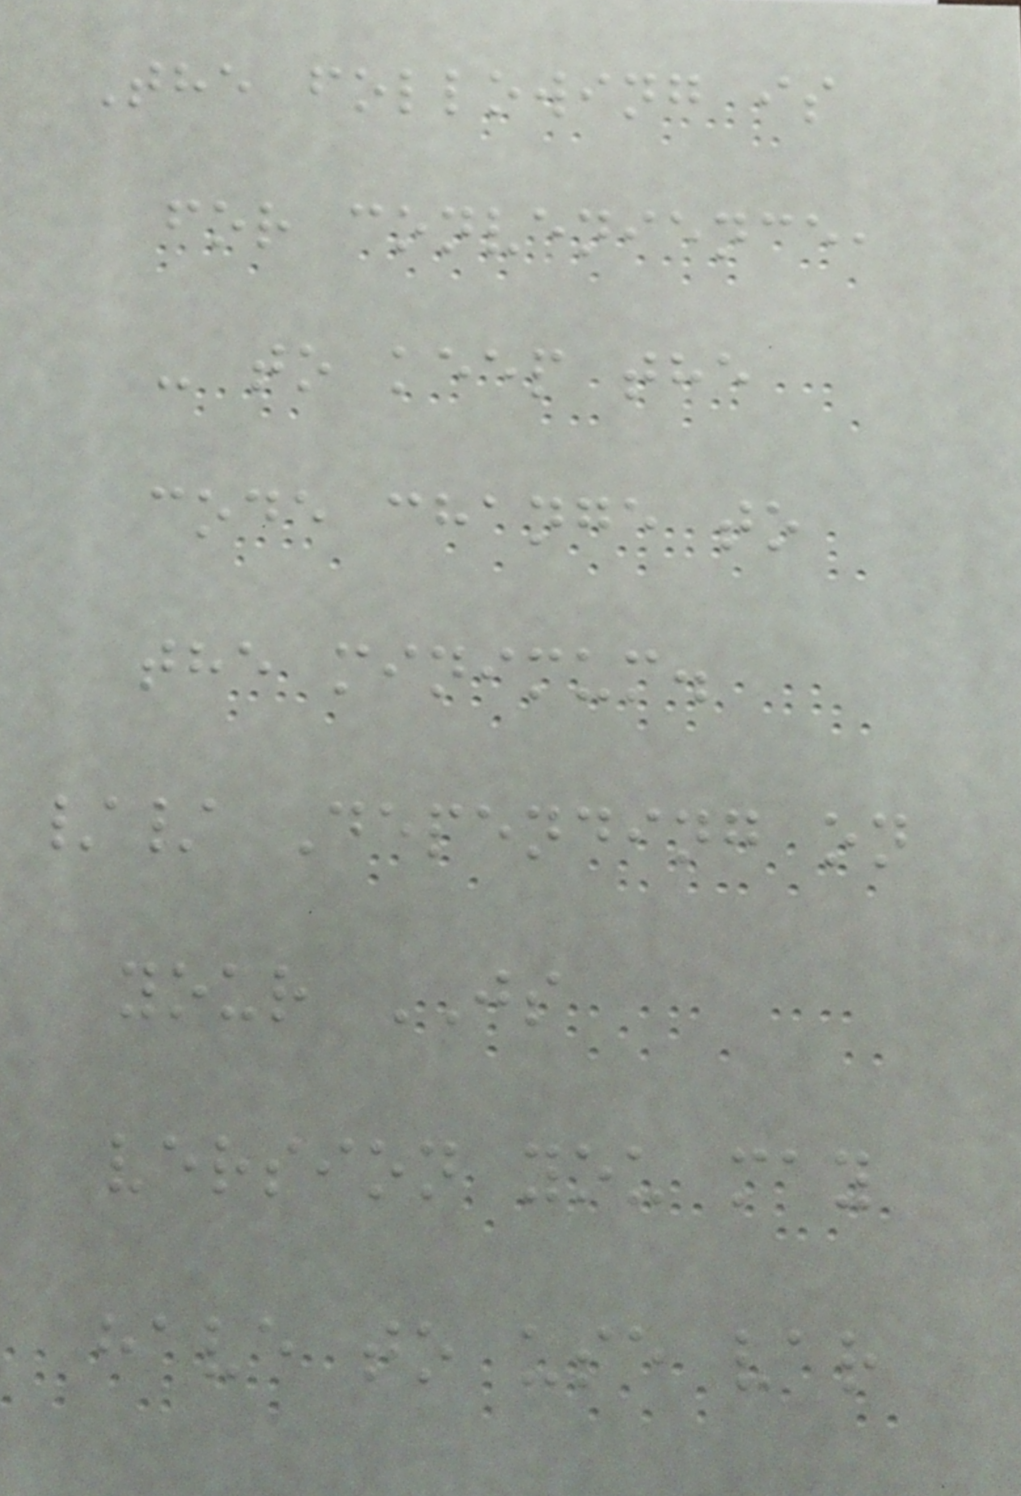The following is
for convenience,
- to keep the
code change to
the minimum.
// Depending on
your JS
version you may
have to use var
